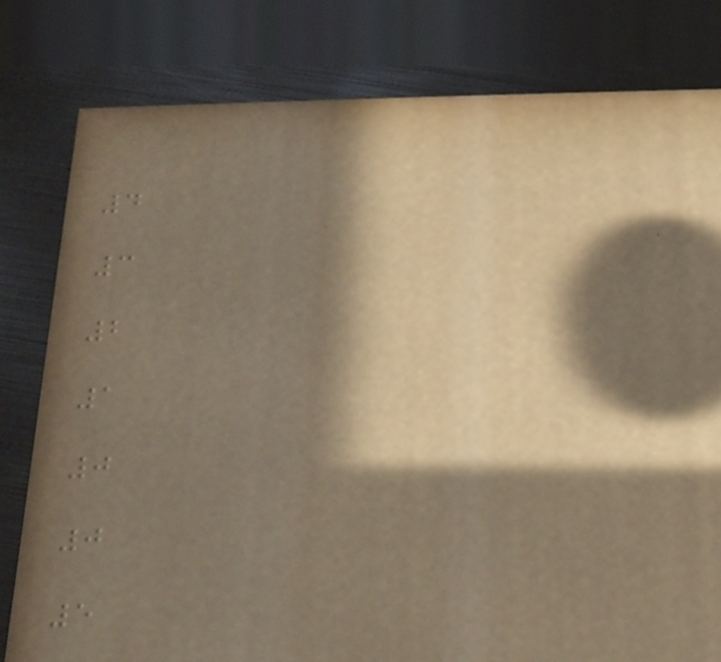4
3
2
1
0
0
5
